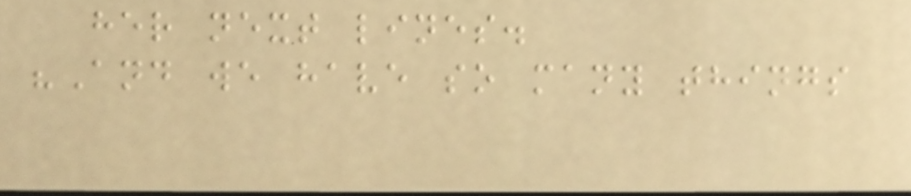her next lines.
"And we have so many things
